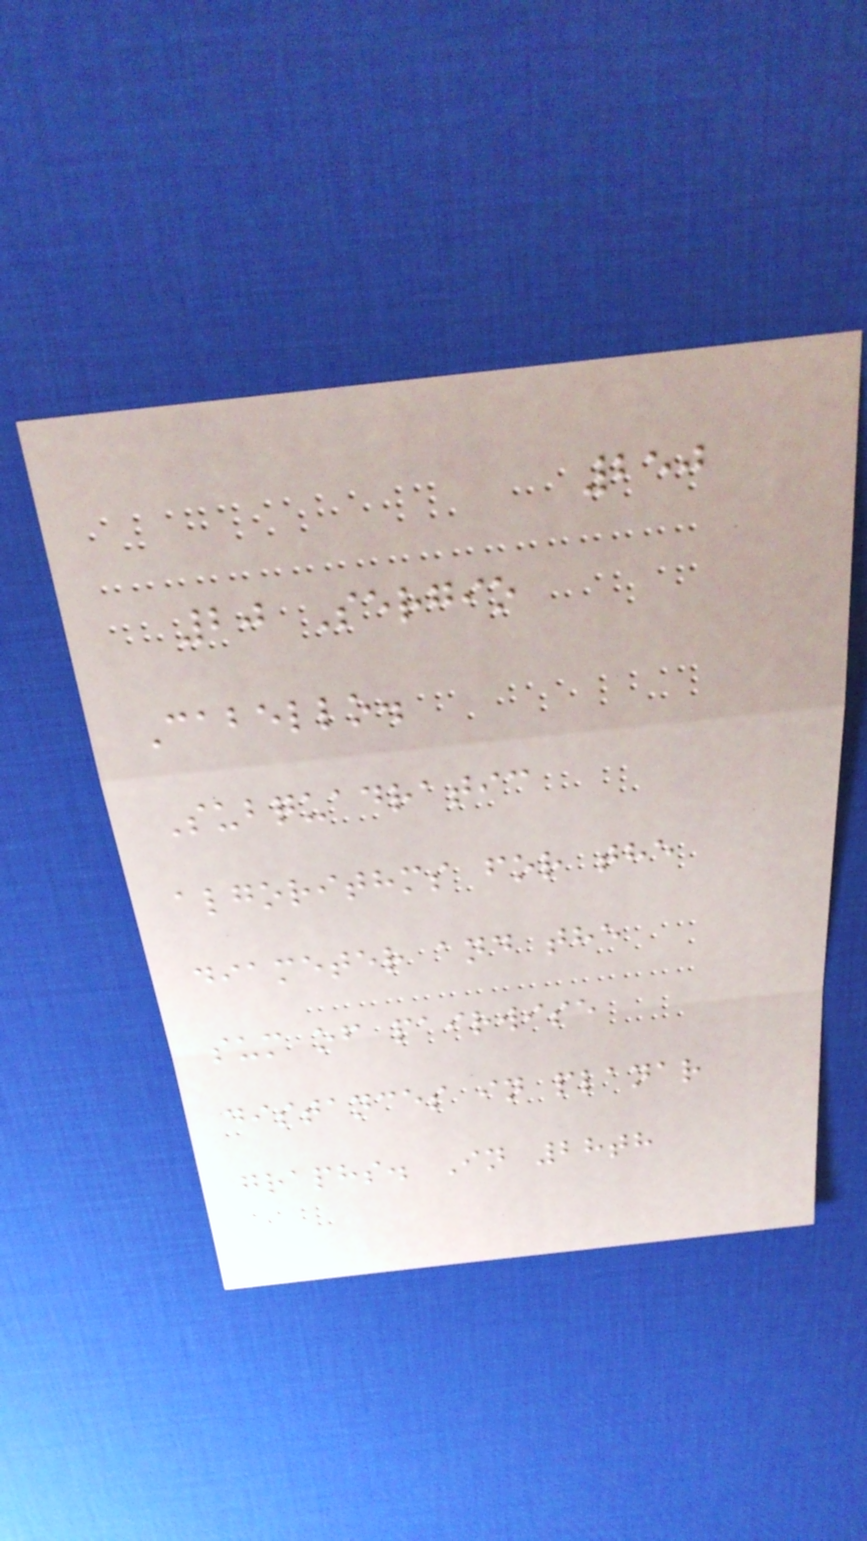250
20 Sergio
Cabello.
Subquadratic
algorithms for the
diameter and the
sum of pairwise
distances in planar
graphs. In 28th
